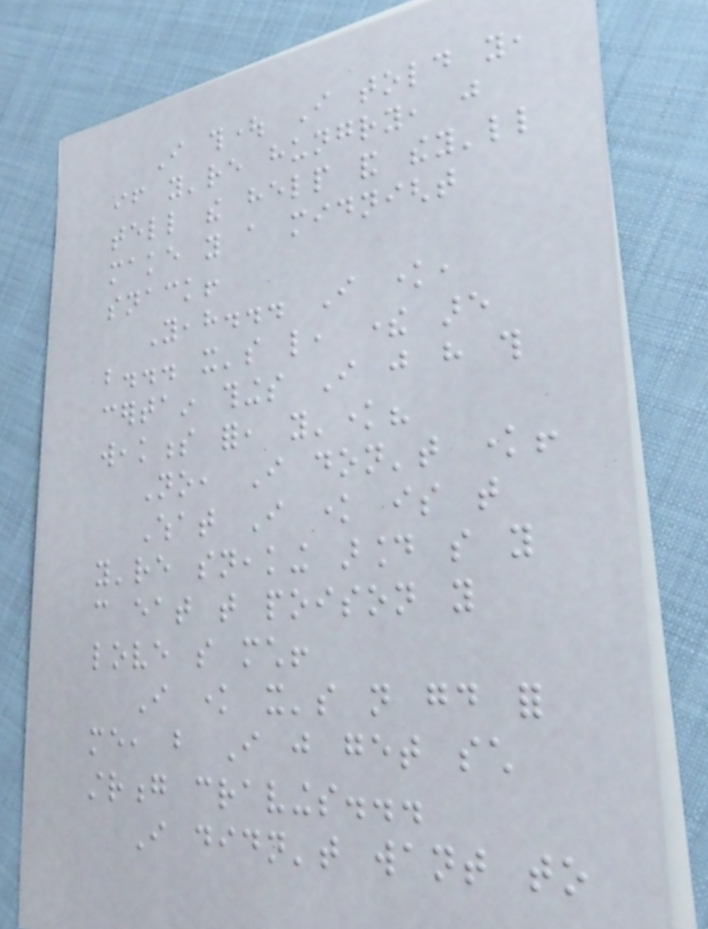I thought I told you,
if you're hungry, just
tell the help and they'll
make you a midnight
snack!
Yeah... I know,
but... it's like, there are
certain things I just have this
weakness for, y'know?
No, I don't know!
What I know is that
you're sneaking around so you
can eat that poison you
love so much!
I know it's not good for
me, but I just get such
strong cravings...
I didn't want to
